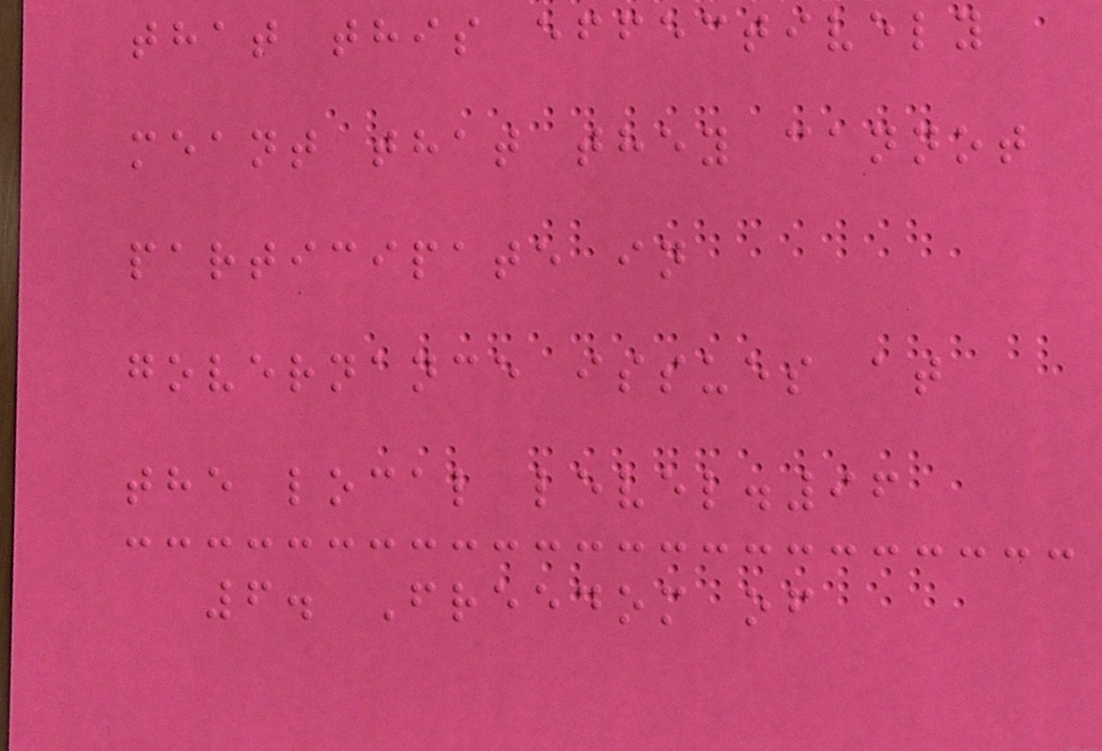that this effectively
meant that they cannot
participate in
governance issues at
the local level.96
6. Freedom of
